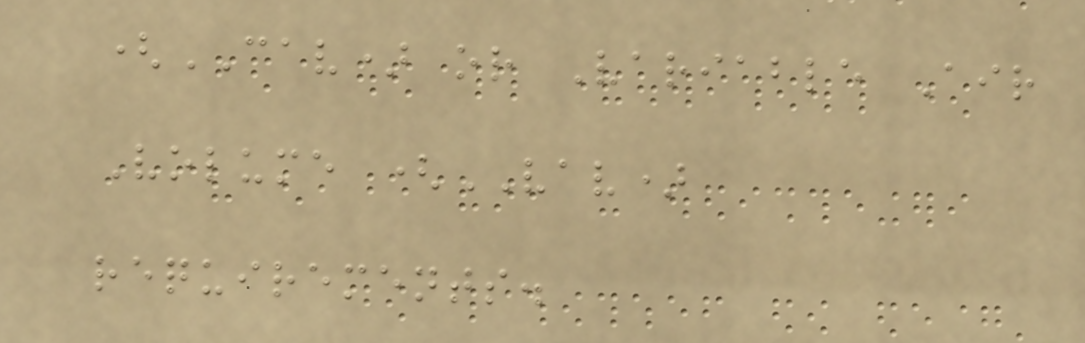(CAV) or Variable Air
Volume (VAV)
requirements.
